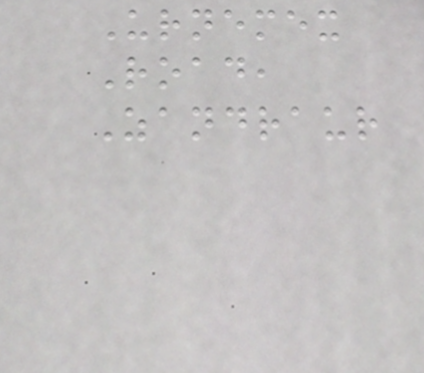Urnemex
Road,
Zandraur
